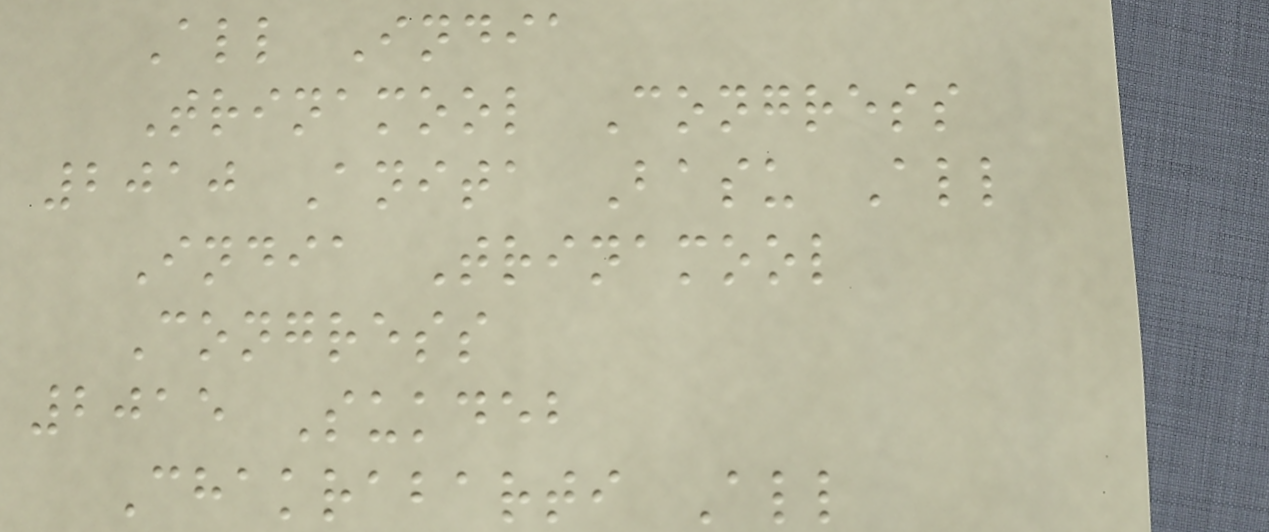All India
Trinamool Congress
2010 Anita Basu All
India Trinamool
Congress
2015 Sukdeb
Chakrabarti All
